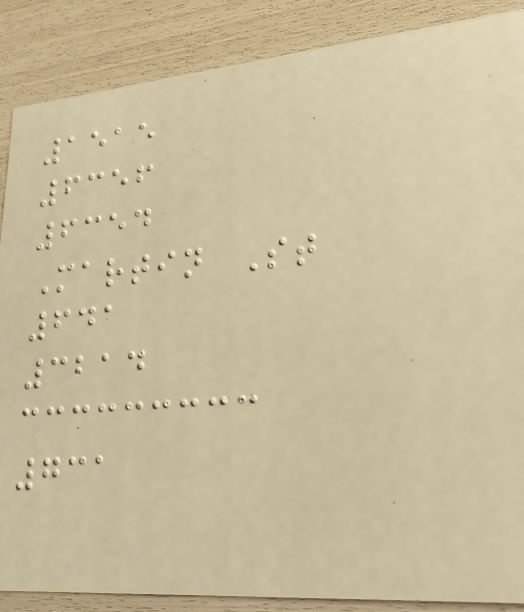1515
6356
6354
Martin St
641
3214
731
